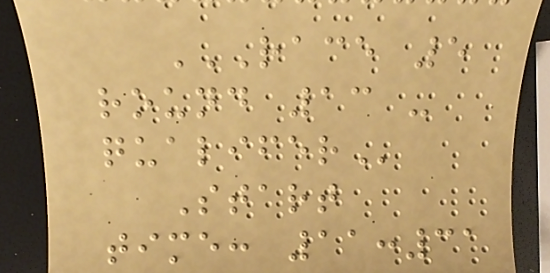RACE 5
ROUND 13 -
QUALIFER
Start
time: 11:31
